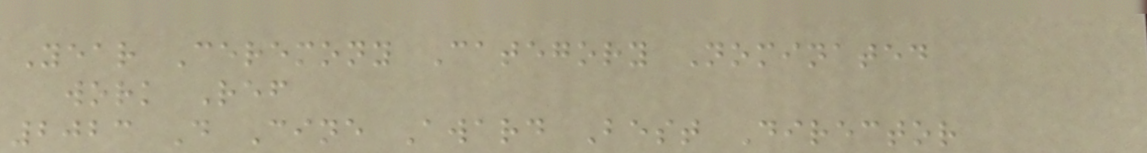Year Ceremony Category Nominated
work Ref
2023 D Cine Award Best Director
